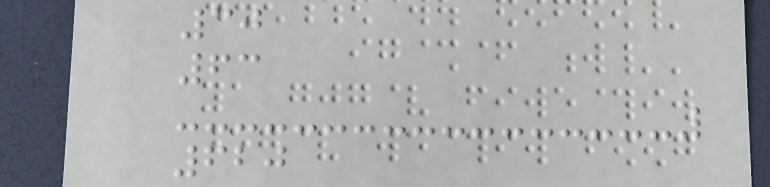30
63
620
